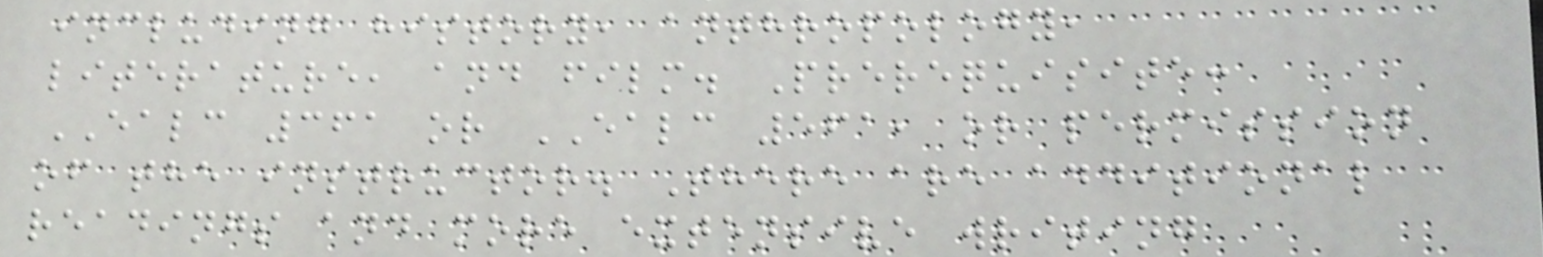including history, anthropology,
literature, and film. Prerequisite:
EALC 361 or EALC 561, or permission
of the instructor. There are additional
readings and more extensive writing
